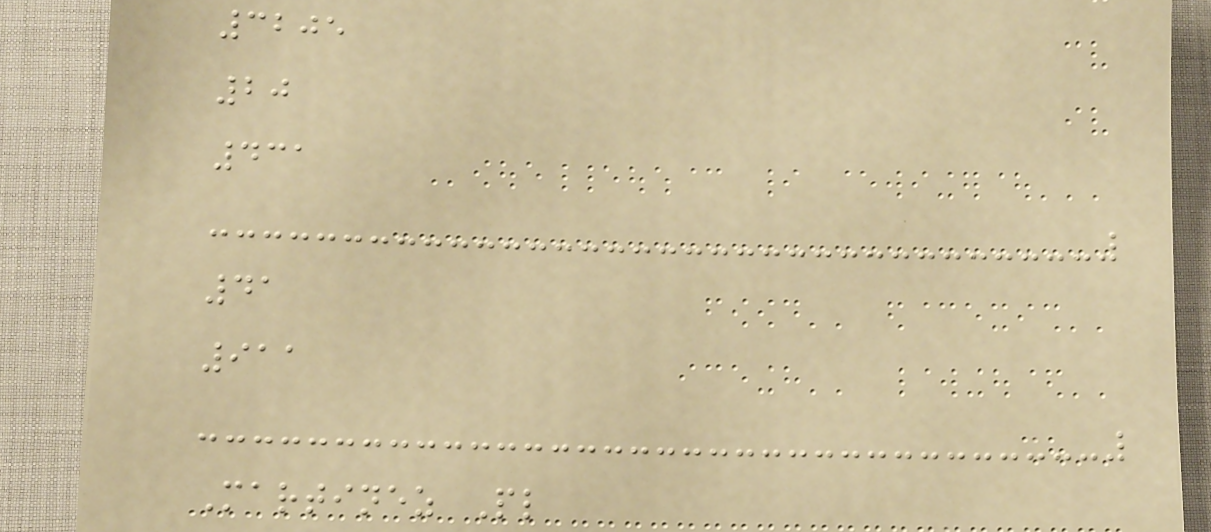3205
20
431
41
911
Martinez Pl
